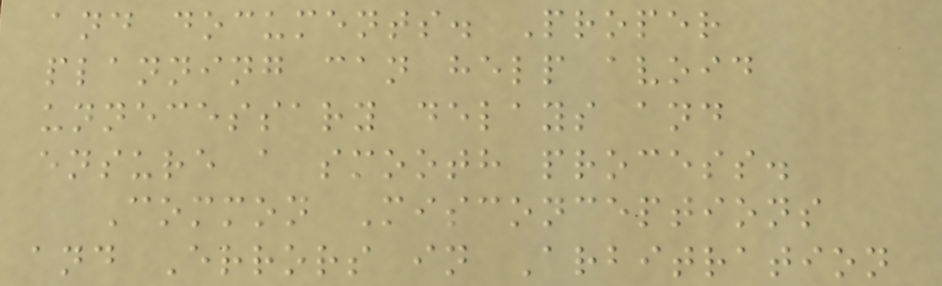and documents. Proper
planning can help avoid
unnecessary delays and
ensure a smooth process.
Common Misconceptions
and Errors in Arbitration
